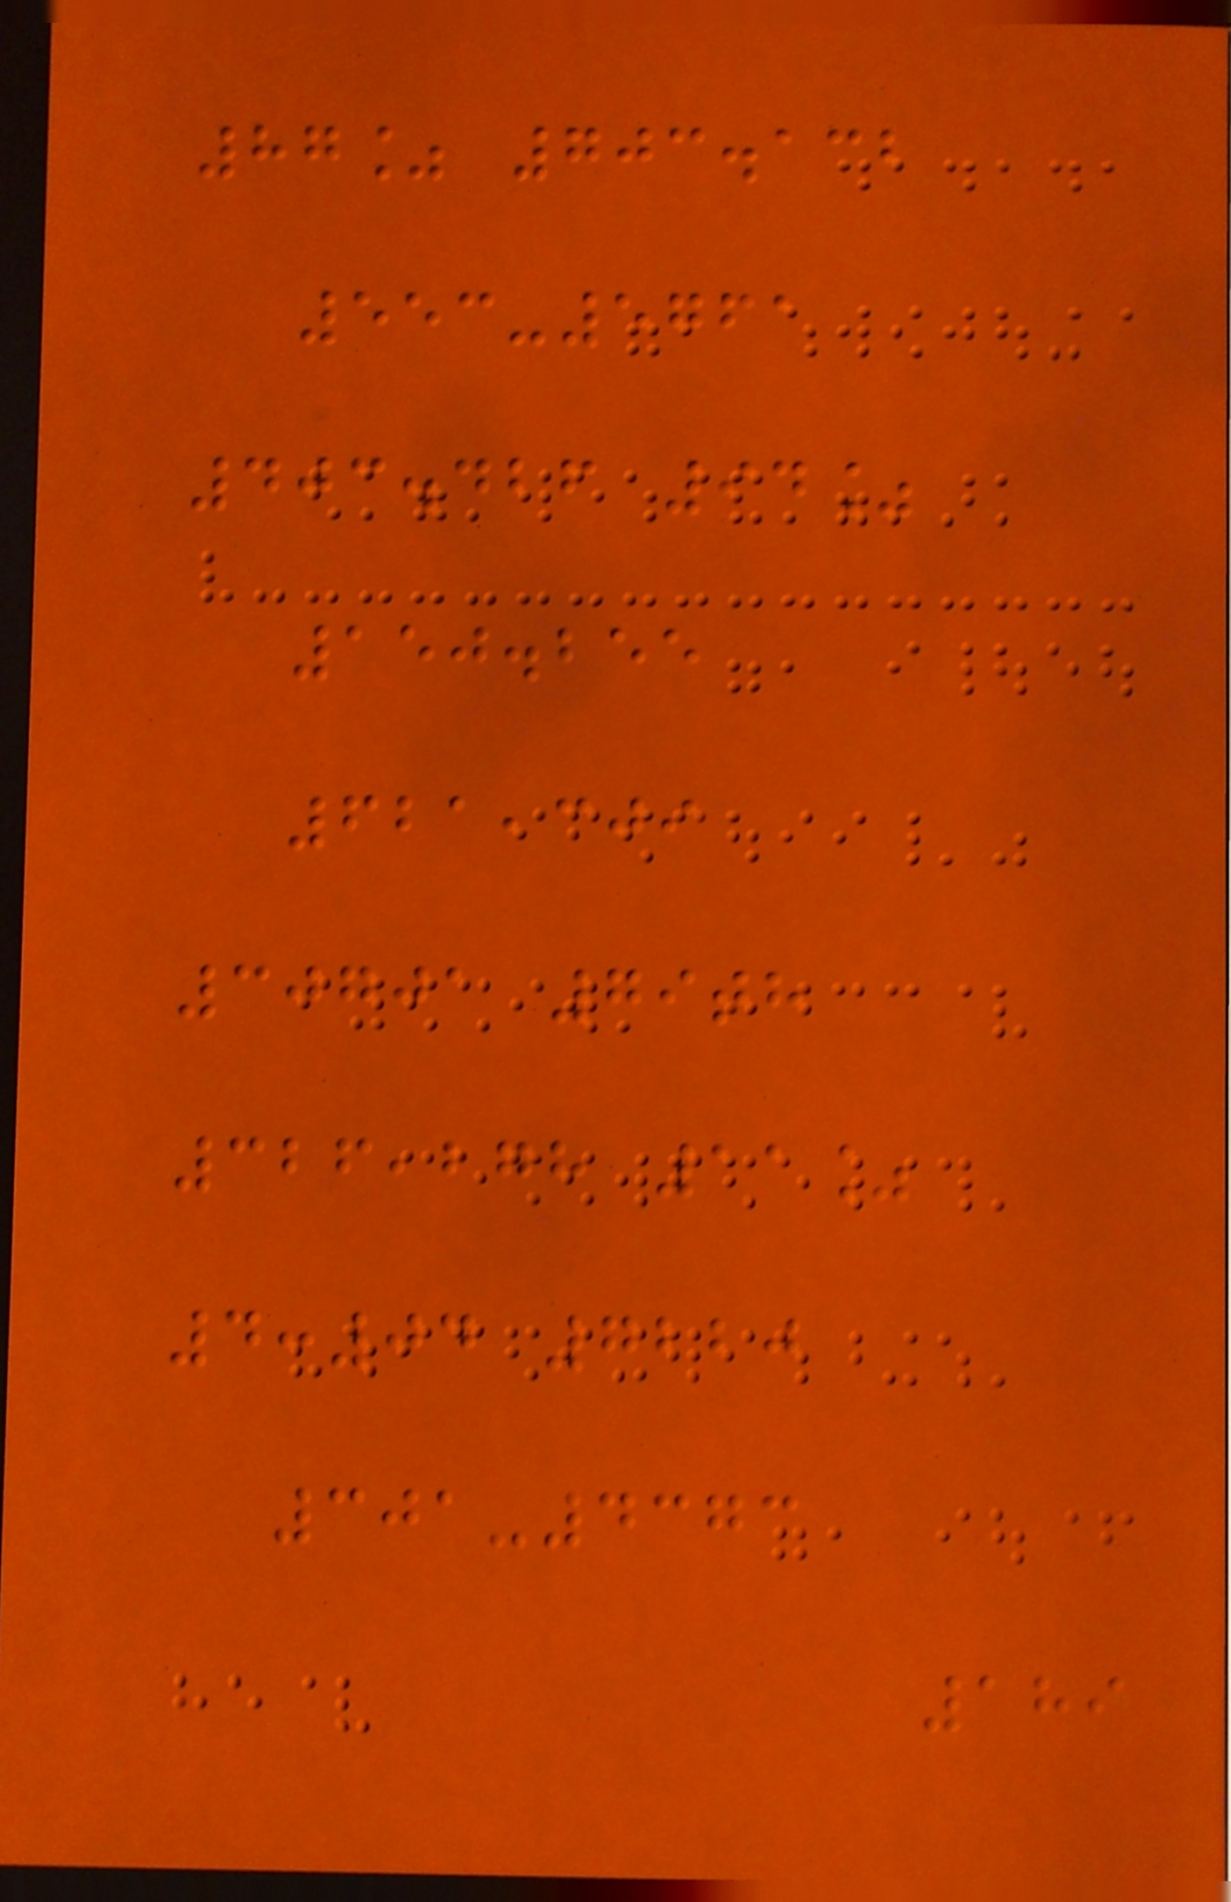87% 703.132
553-5761
403.426 94%
150.255
621,309
30701 79th
326,278 11%
4:04 7220
301-4373
189
